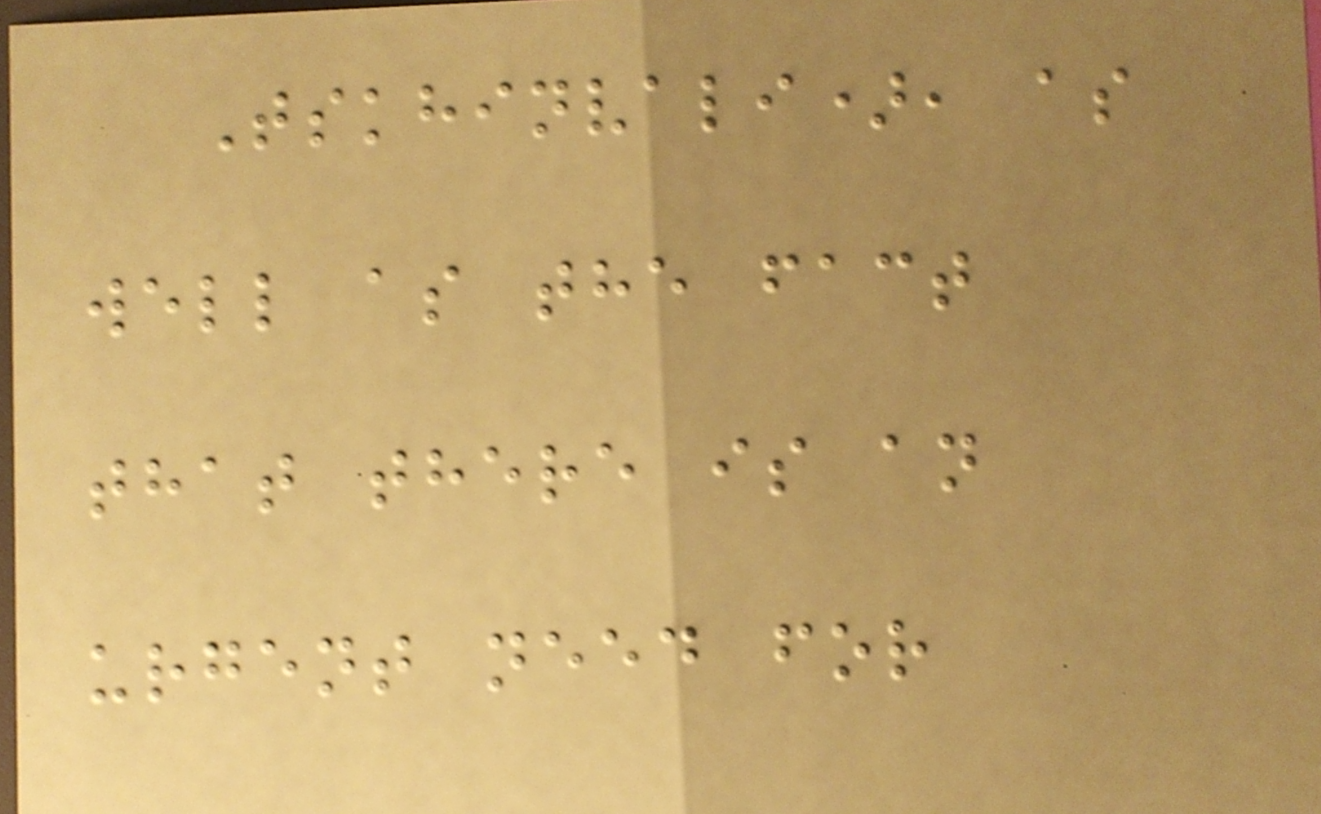Tskhinvali), as
well as the fact
that there is an
urgent need for
